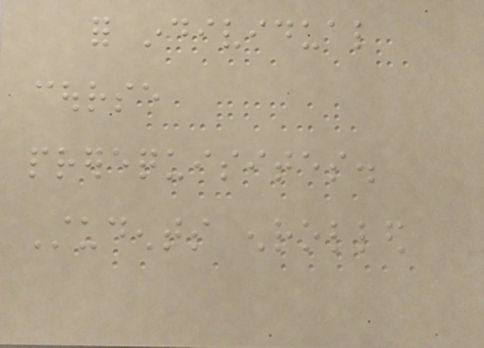for individual
course
prerequisites.
Students enrolled
